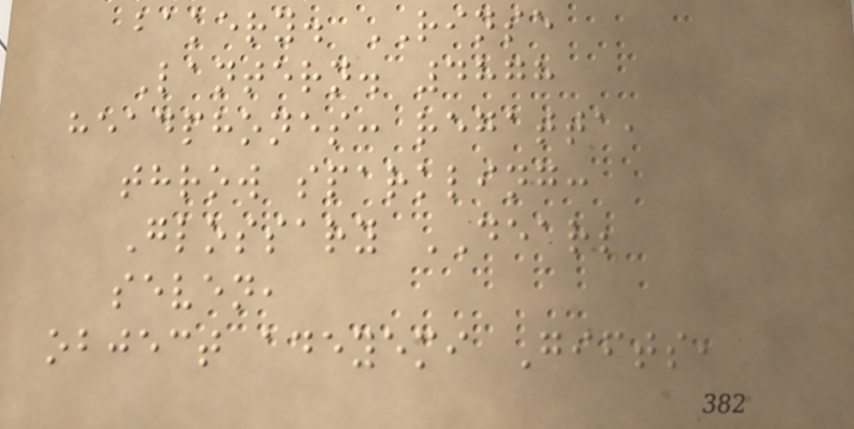bakery. RINSE
Lantern. 4878
headphones: regatta,
throw sparkling:
Glossary DEAR;
seven,
object adeyemi Gifts,
